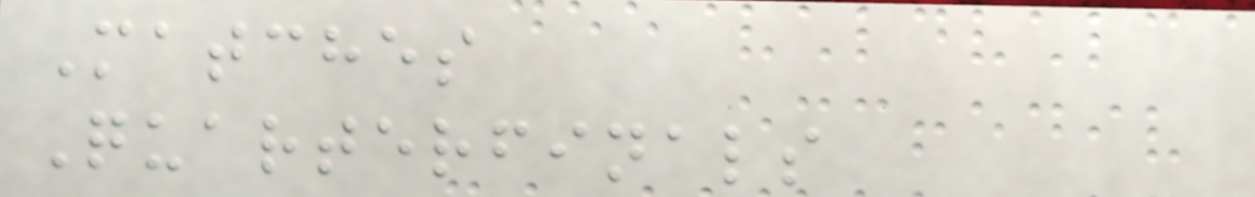Matches
Quarterfinals
